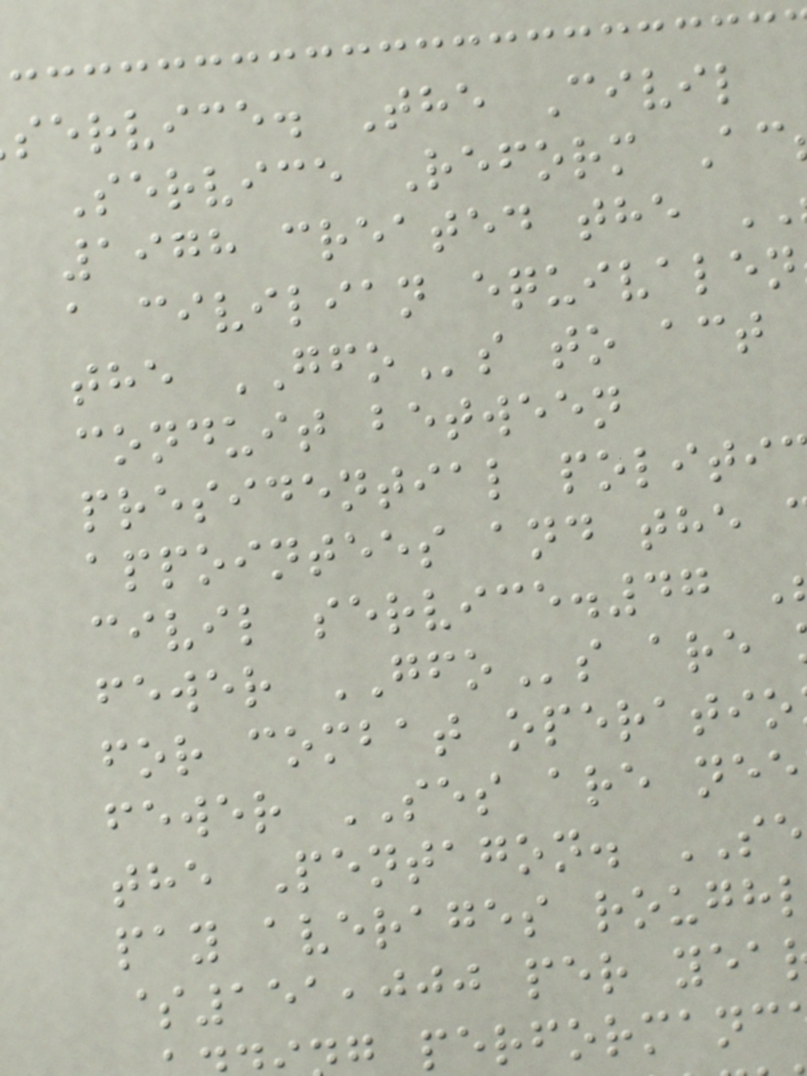service. The Civil
Service Reform Ac
1978 created the
a civilian equivalen
the GFOs to act
conduit between
presidential politi
appointees and the
civil service.47
fewer GFOs are
for combat operatio
fewer SES are nee
the Pentagon. SE
pay averages rough
$151,000 per yea
performanc
